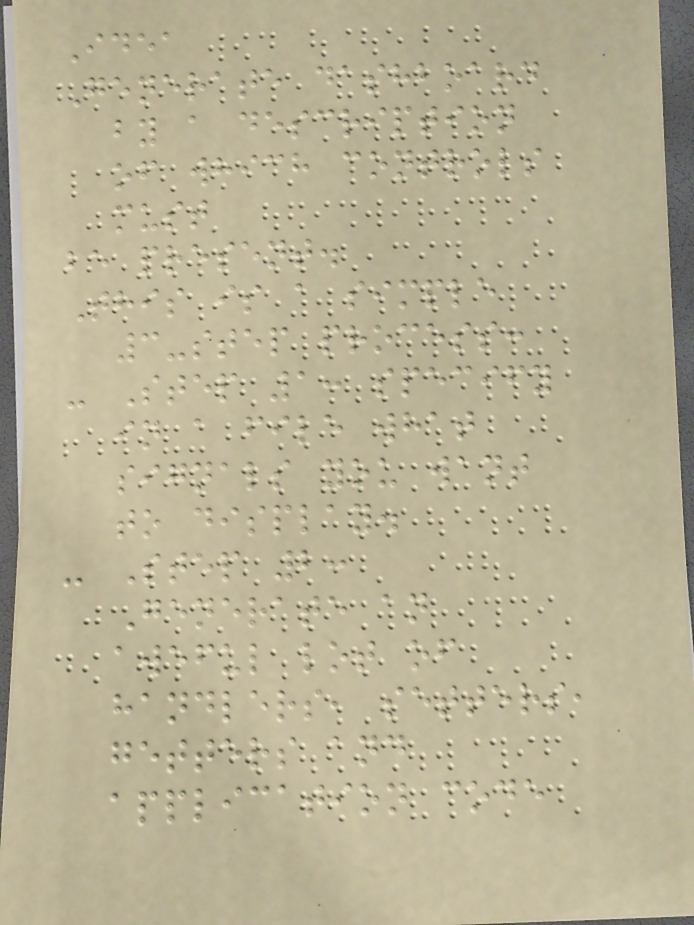Idea
Generate dashboard
by a description
of which controls
must
be present.
This is a simple
3-step process:
- Step 1: specify
in a file what
signals you want
to display.
- Step 2:
Generate an
aweful lot of
handlers, setters,
getters and
application code
